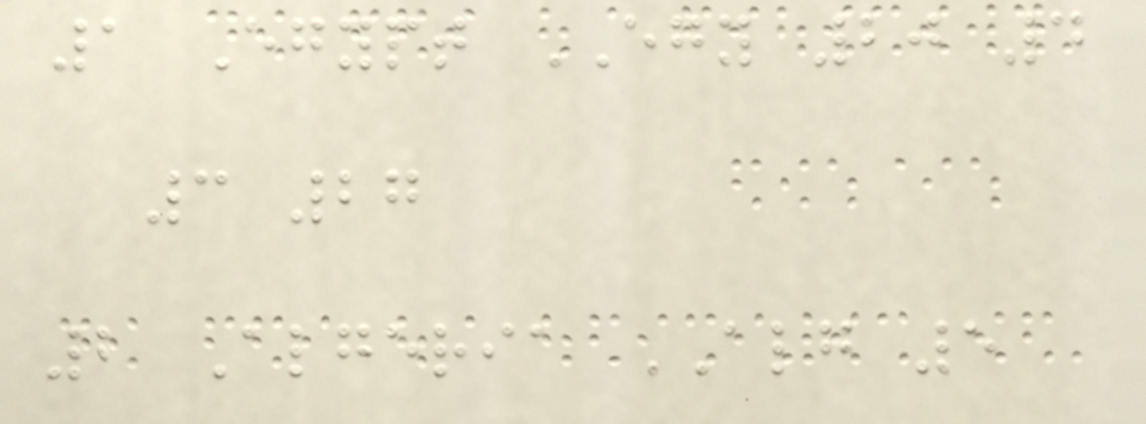1 Egypt EGY 20 4
3 27
2 Algeria ALG 5
